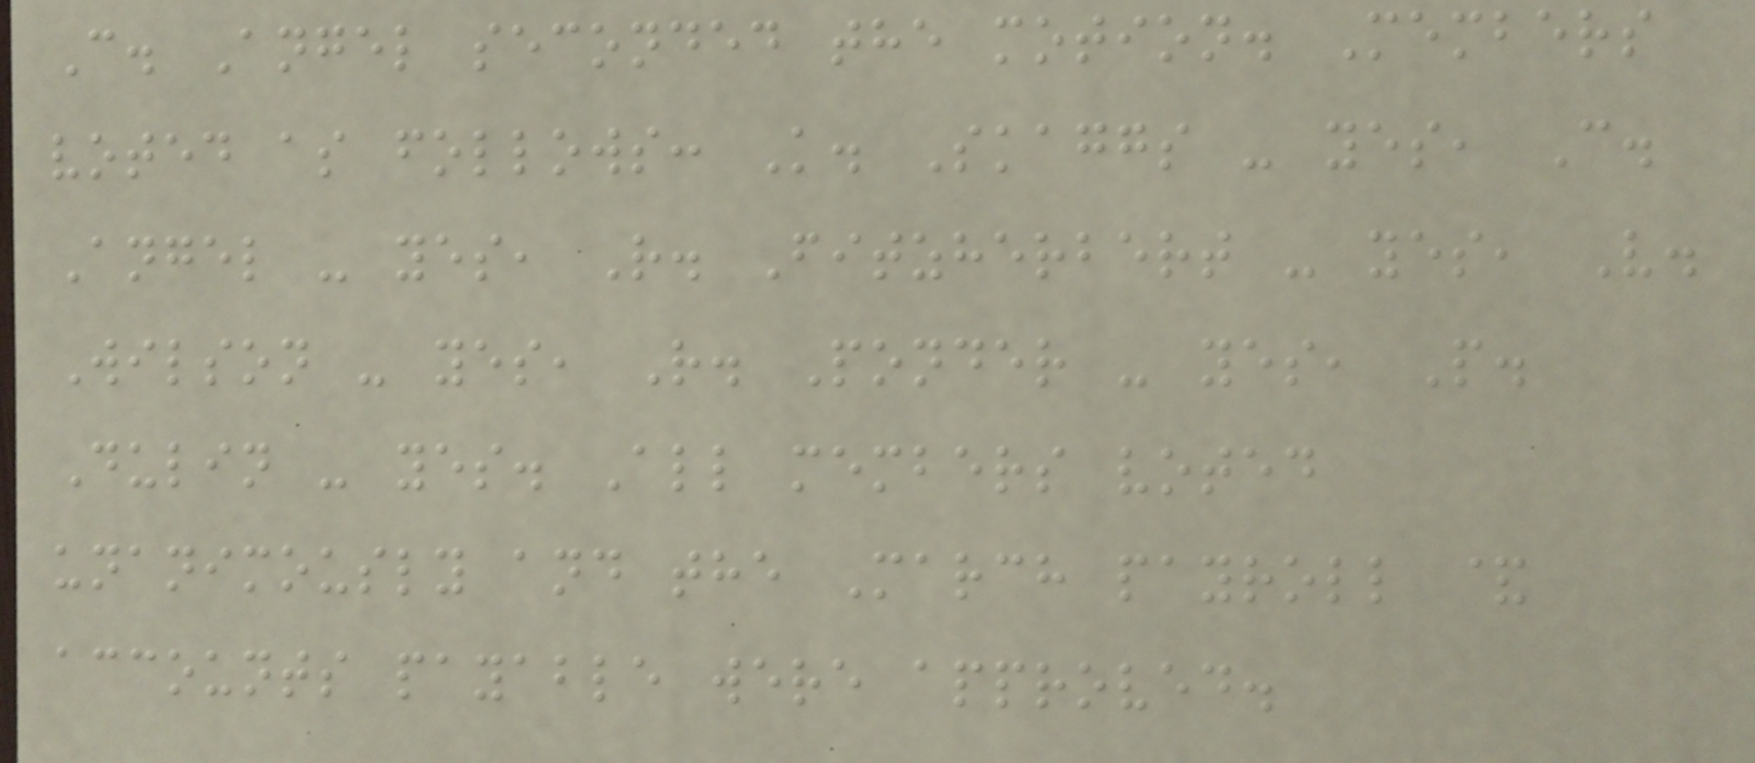C. Angel seconded the motion. Members
voted as follows: K. Skaggs - yes, C.
Angel - yes, R. Fitzherbert - yes, V.
Wilson - yes, R. Ponder - yes, P.
Dulin - yes. All members voted
unanimously and the March payroll &
accounts payable were approved.
